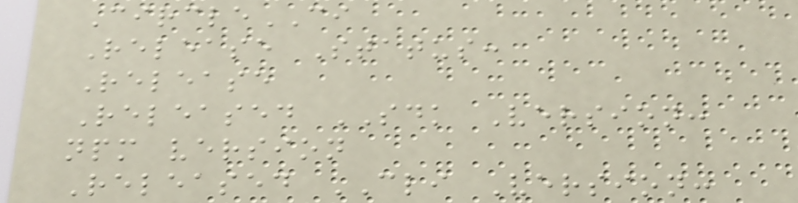CircleCI
Release Status:
Release
Released SDK Version:
npm version
Released CLI Version:
